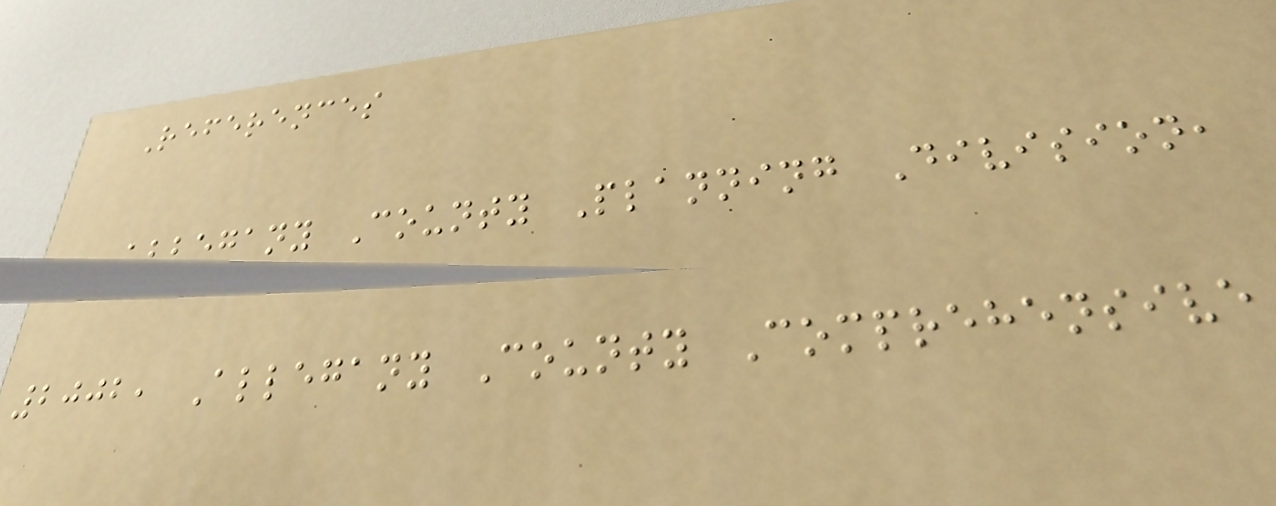References
Allegany County Planning Division,
2002, Allegany County Comprehensive
